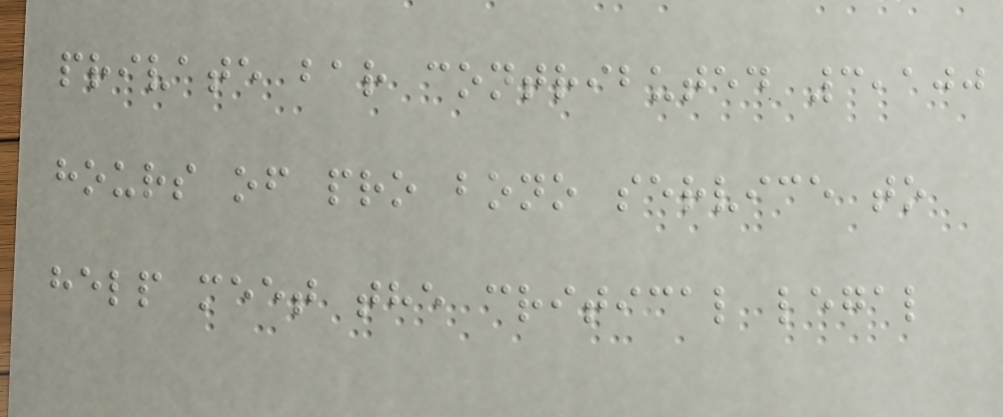private bar contributed 3,100
hours of pro bono service to
help meet the critical legal
